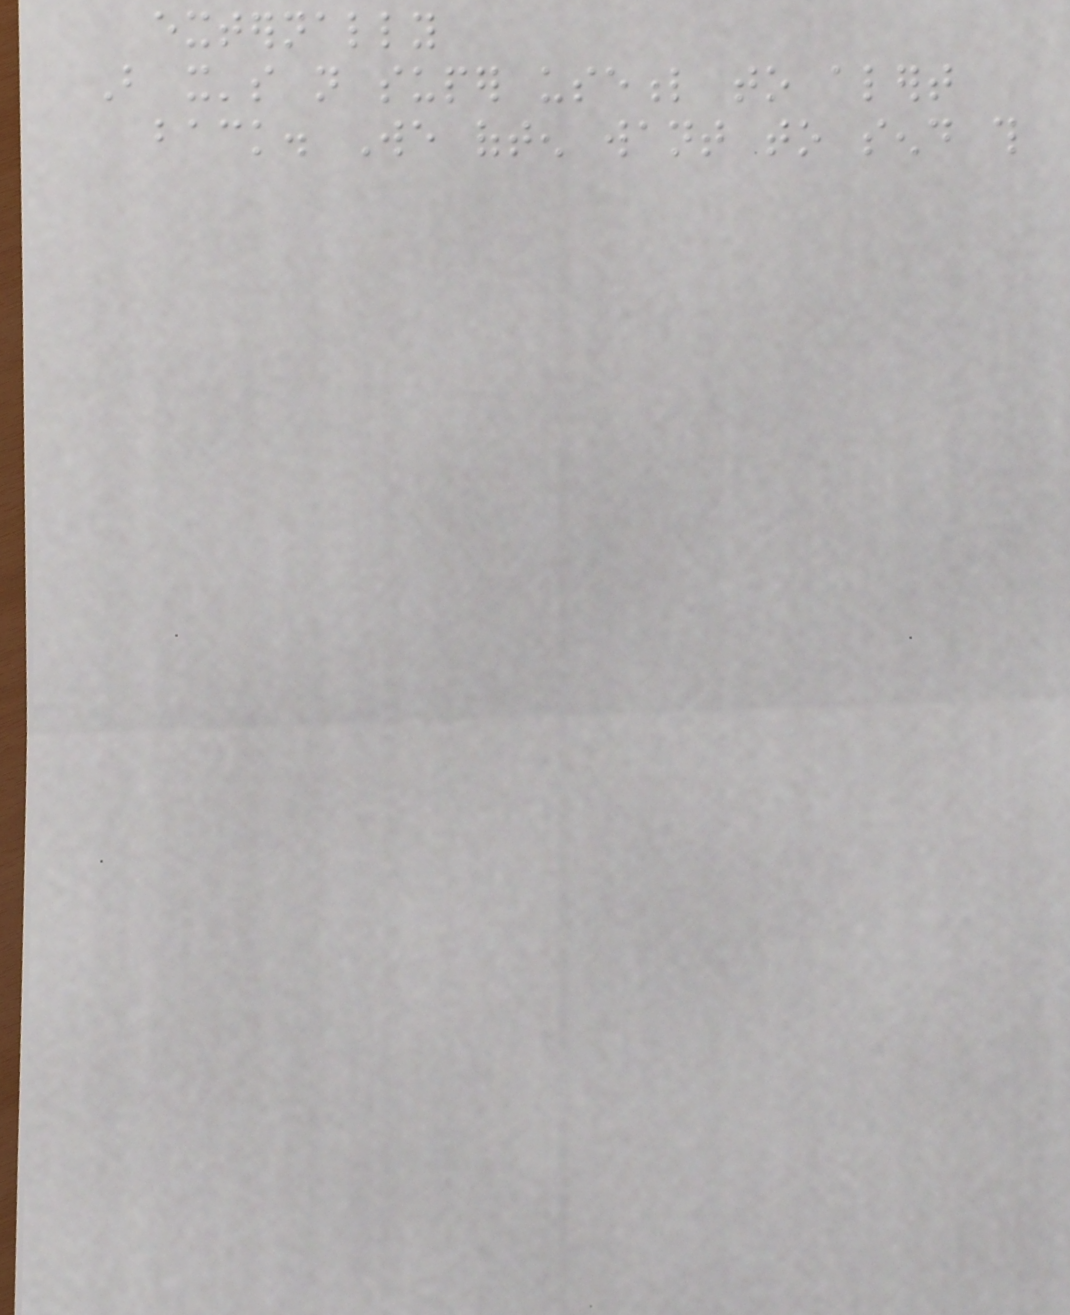externally
But it's not super useful to alert
back. We often want to send this
